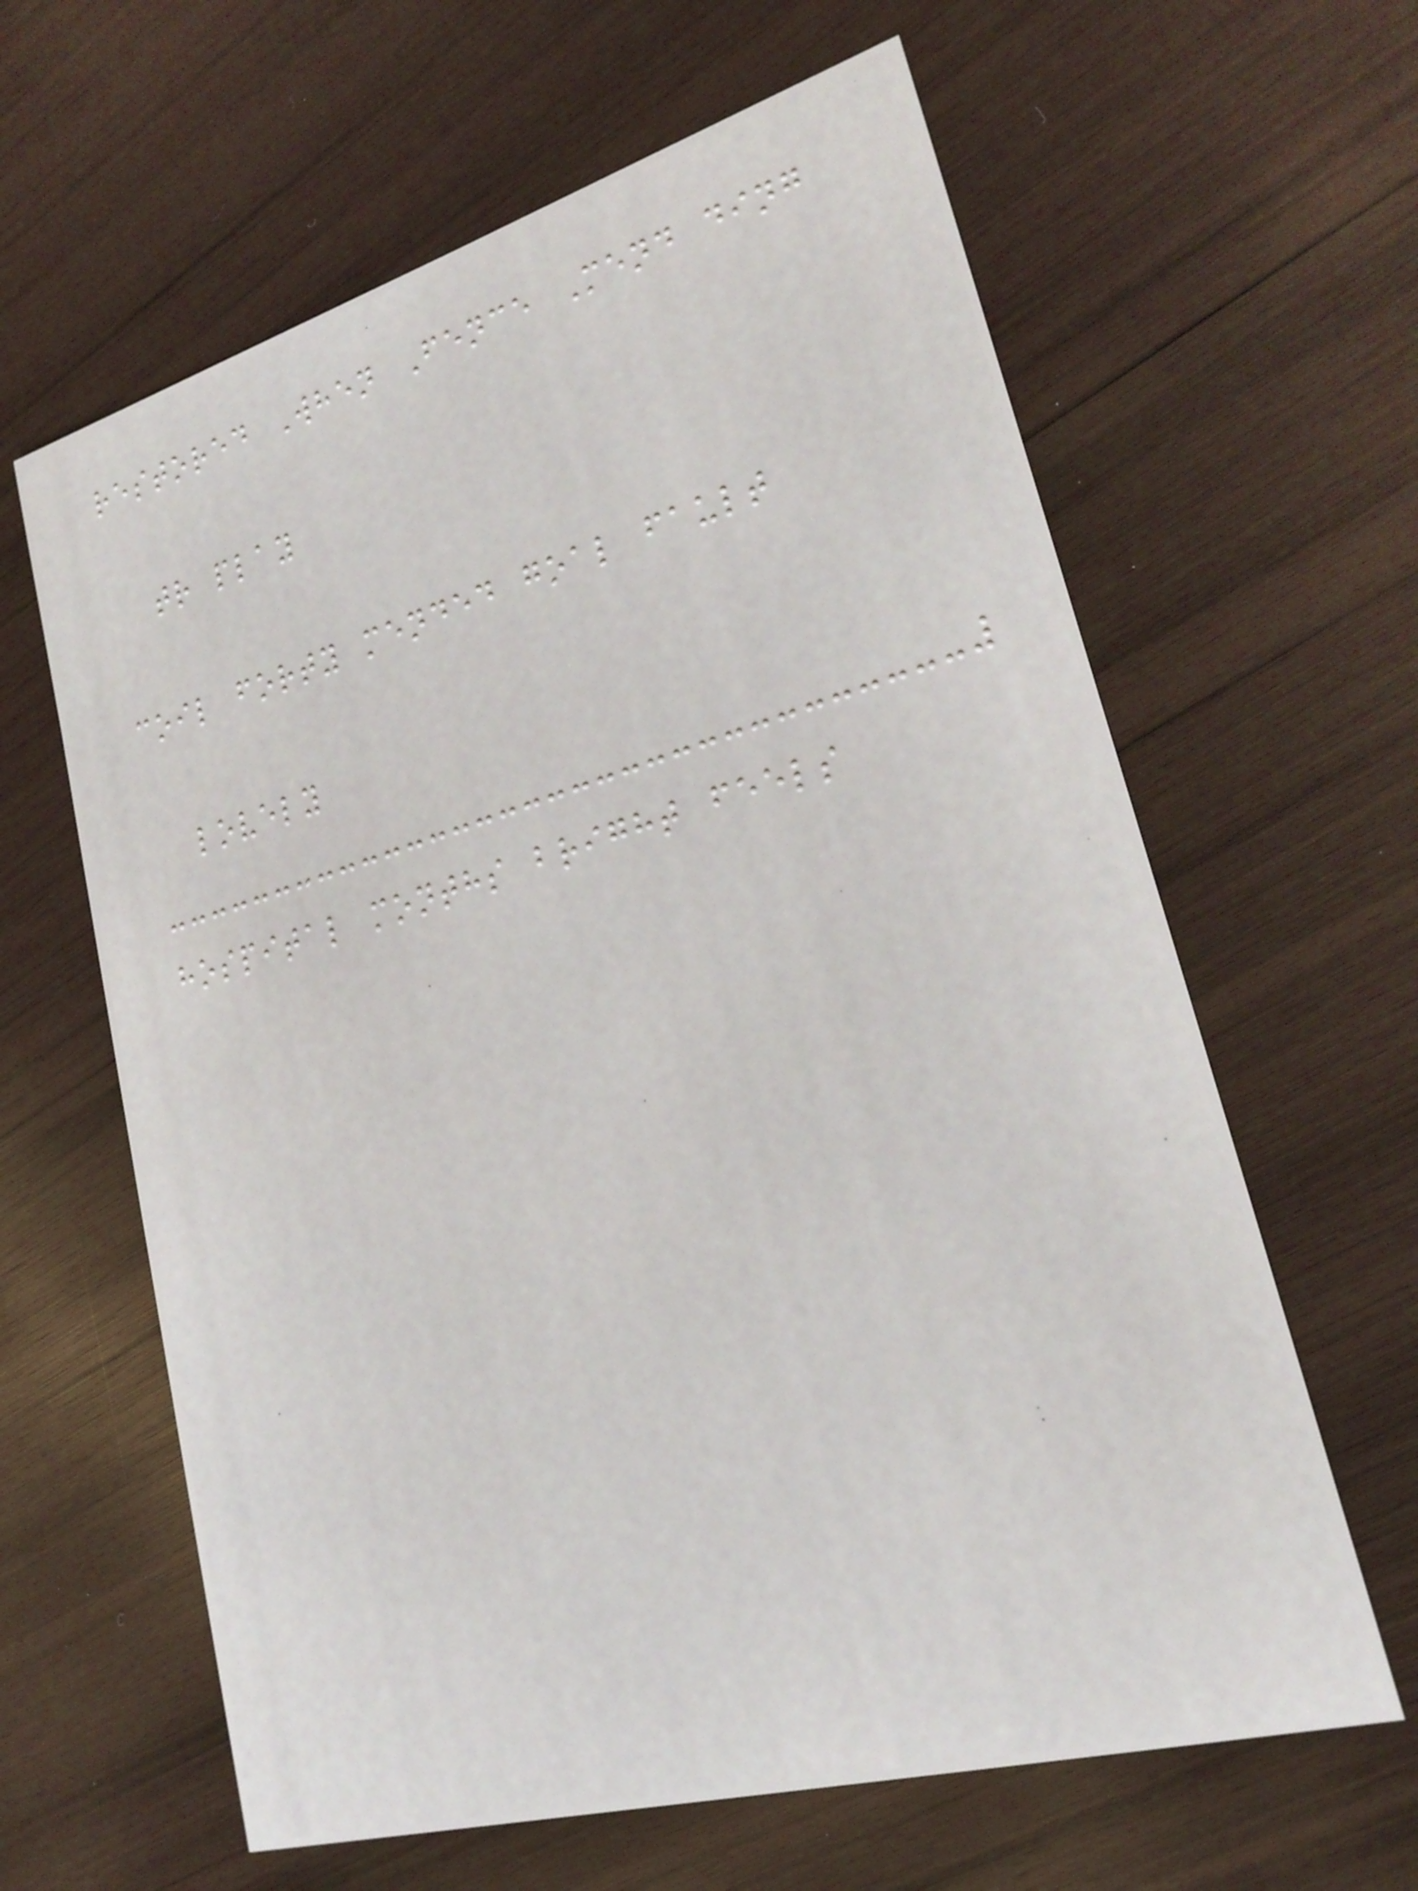restored When Fence Mend ding
tr play
coil forty mended goal fault
lovely
hospital months bright feels
